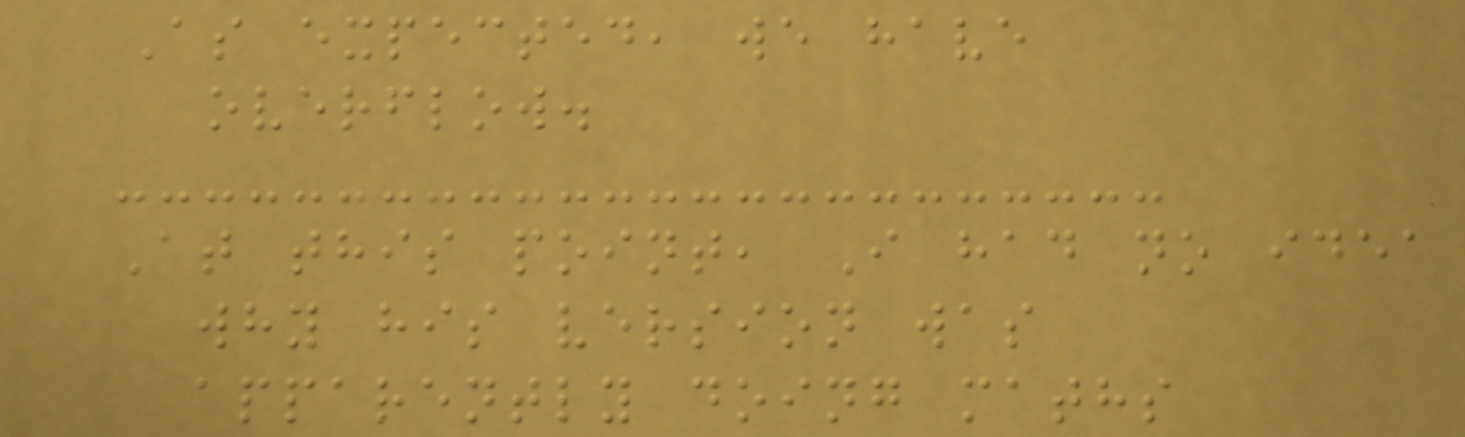As expected, we have
overflow.
At this point, I had no idea
why his version was
apparently doing maths
